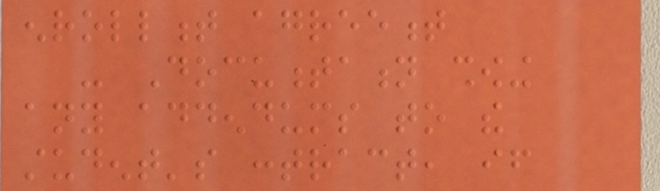enrollment agreement
- Documentation showing
any addendums to the
student's contract, if
